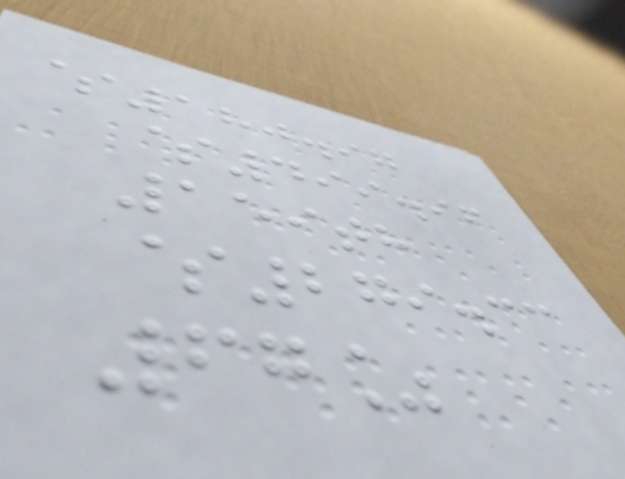$180.97
$499.96
159th
$279.33
67%
